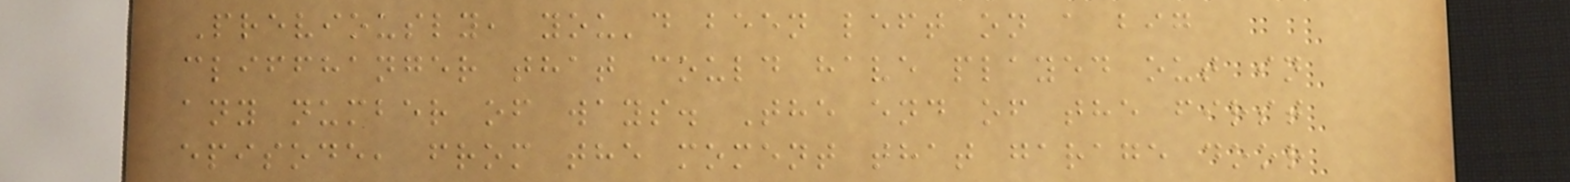Previously, you'd been left on a big
cliffhanger that could have played out in
any number of ways. The end of the first
episode, from the moment that garage door
